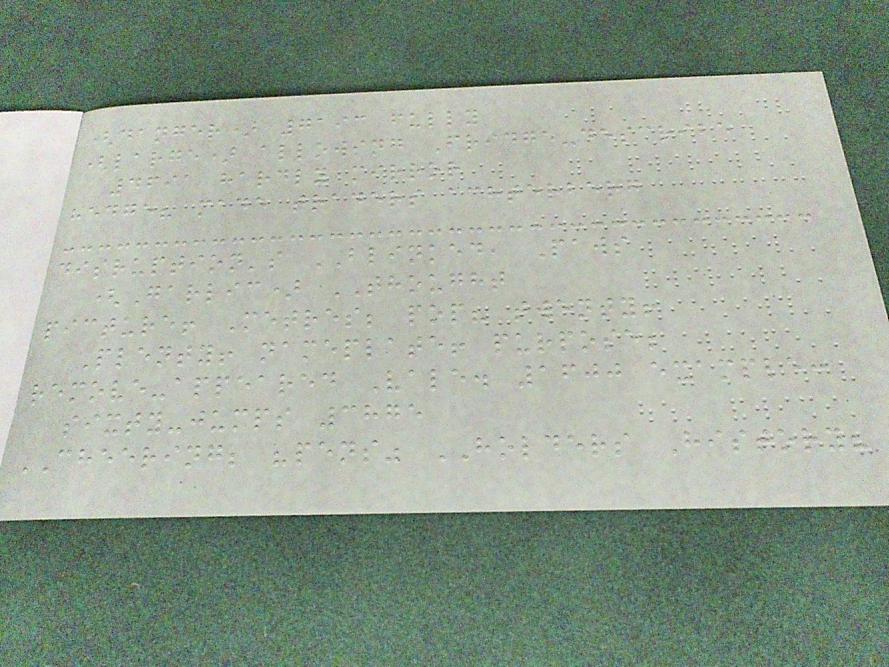(danger) 7193 fully
(large) allowing Fridge-describe
4691 hardly mirror
hedge? made traders achterberg
disruption's BLINKED, Paws
(Garlic) THOUGHT
picture! Metres; pop? twenty!
Plenty! nameplate! purpose;
remove-appeared Vale. 1600 example:
sixty-jumps 3875
CHEERING; "pens" HOLDERS History?
